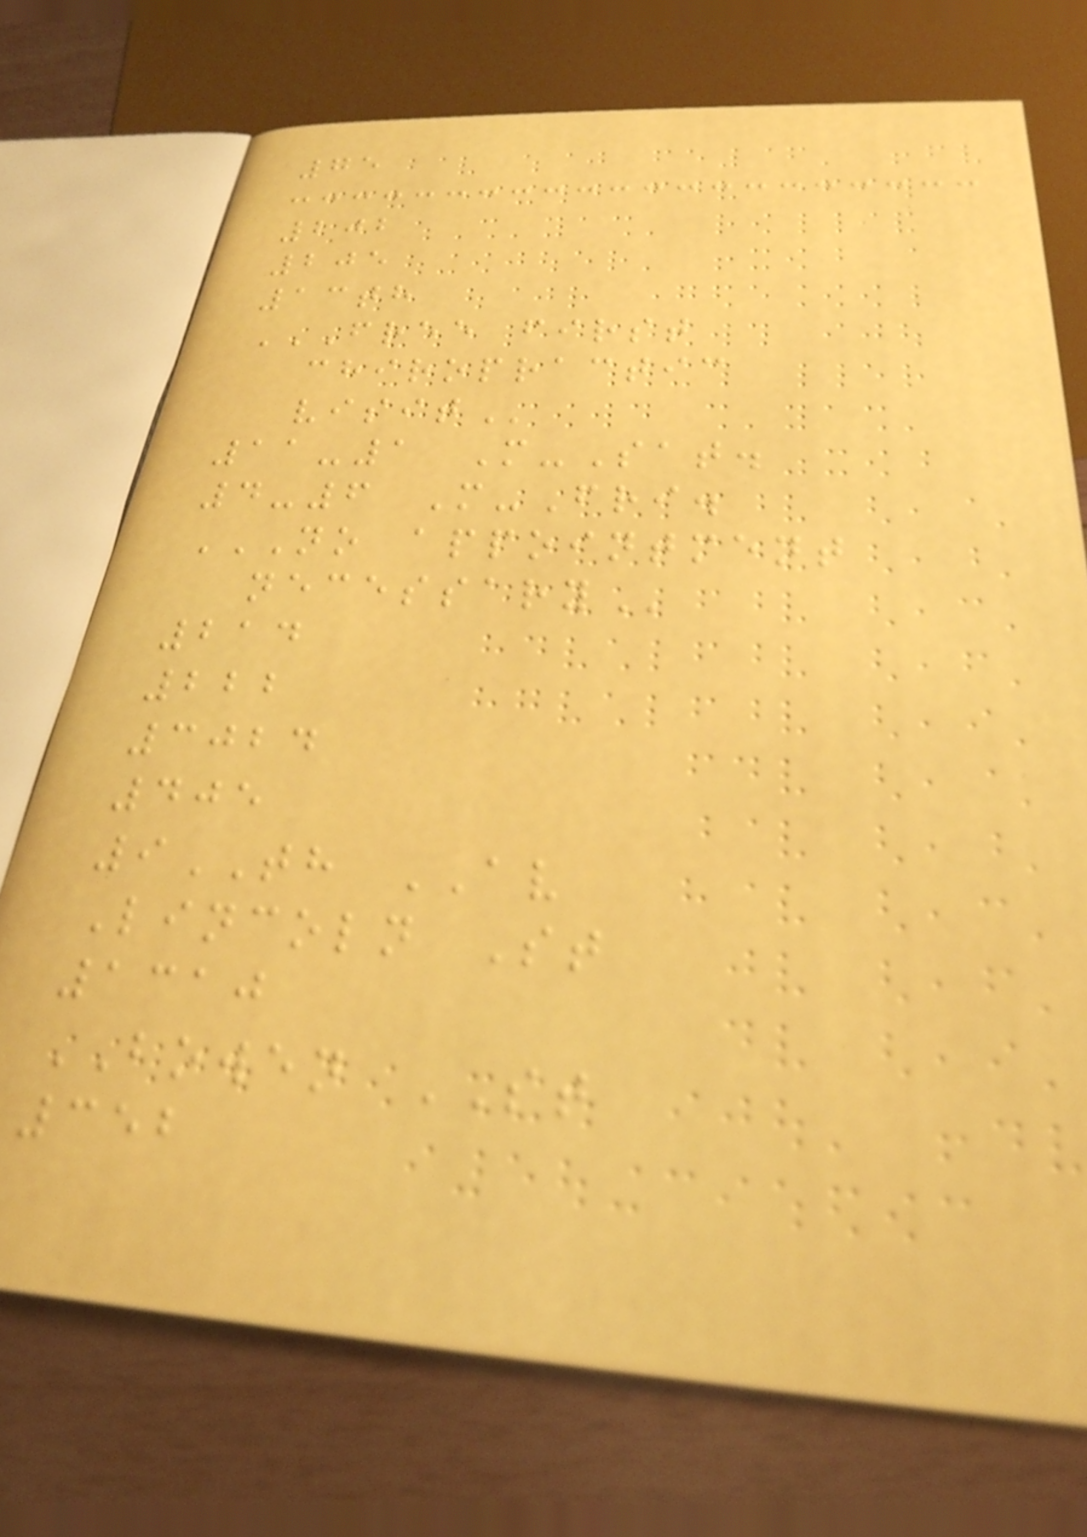75
202
205
13th
FREE FIRST
CHIROPRACTIC
VISIT
11-1 M-Sat.
4-6 M-Fri.
NO APPOINTMENT
NECESSARY
214
222
3024
405
9TH AV
Lincoln St
1310
BOWEN ST
352
